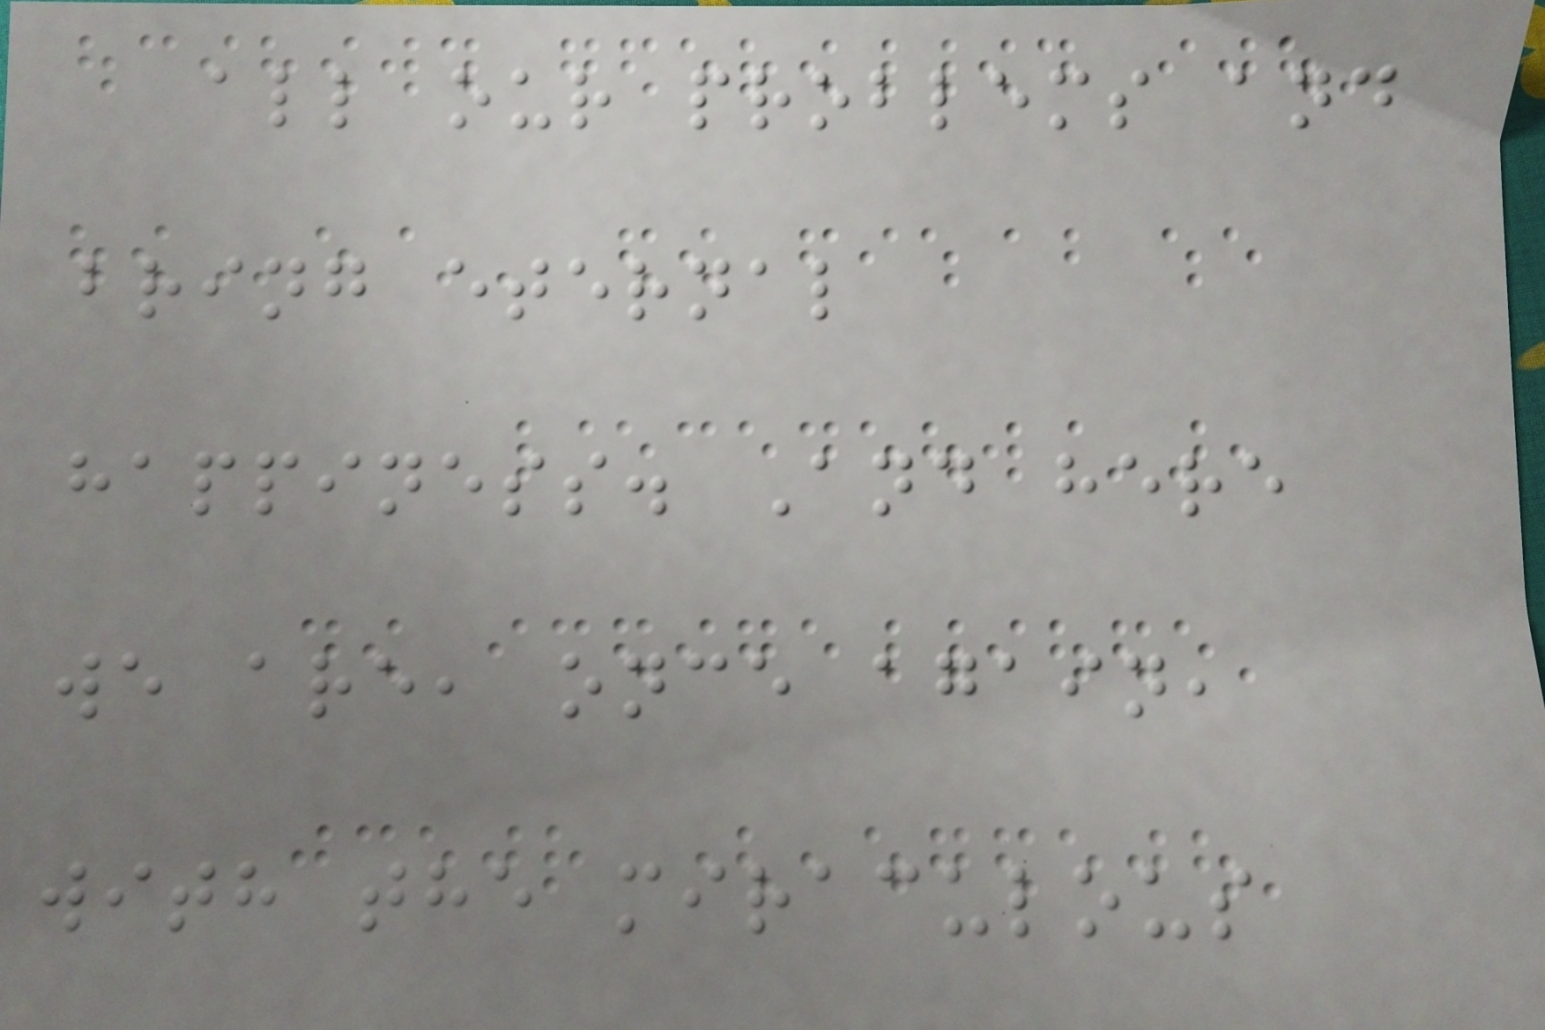all our problems and
bring eternal
happiness. And here
we are, once again,
with the miraculous
